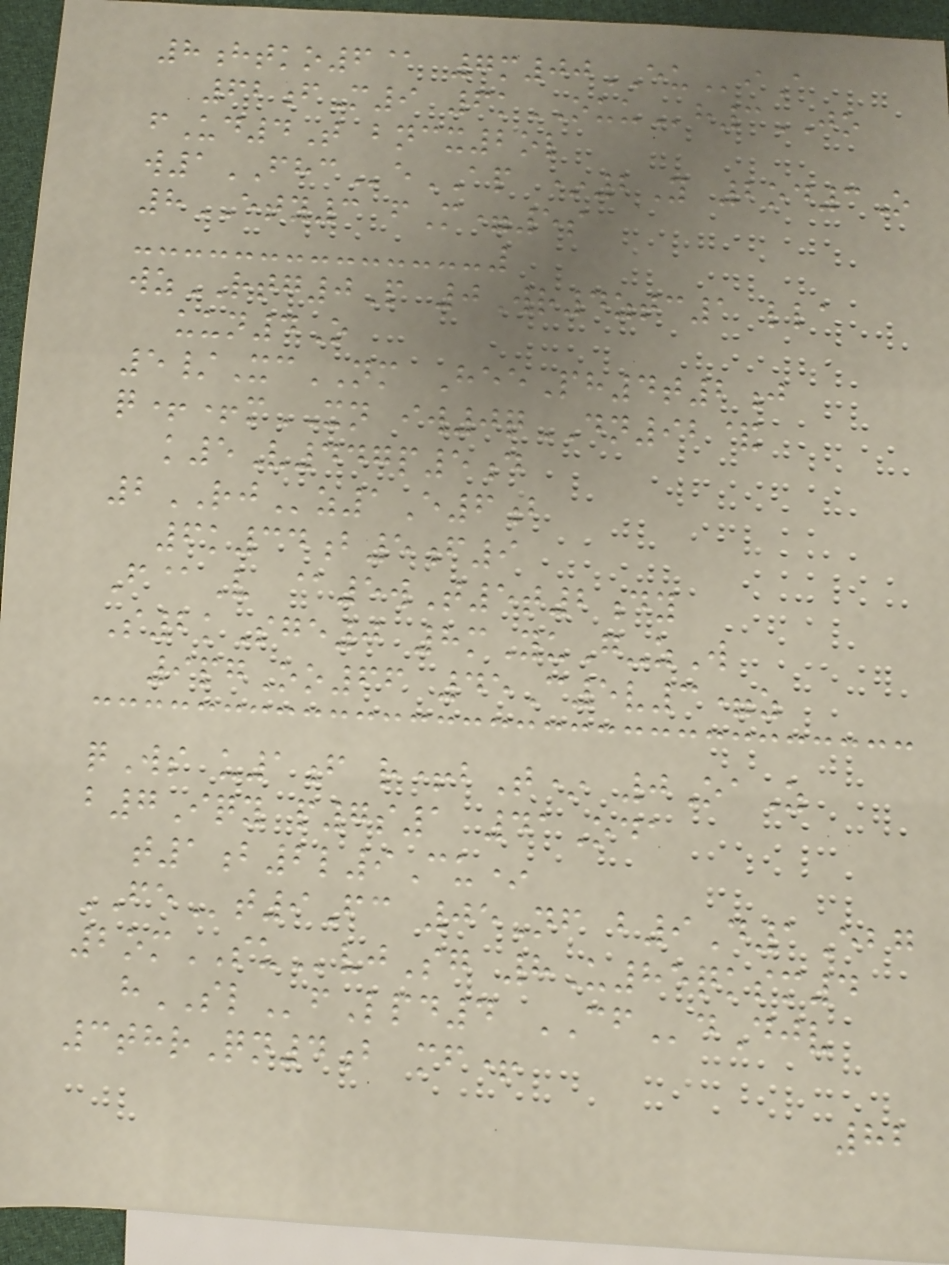8htko6@ 7m00EUiA
62fM9 6kOUUh3JO
fUd4T bncx2ol
w1FHCeAP *2Y 2od3O
8ETY3 fM=5s
wzRTG0P 0Wr4ztc1 lla
uun4O
5/XcNM HeePh4t2j
q++mXN iw0qDN92&
k5V447p5d
2RJz1E6b
6k34b5f9
F@V @5wT5t2dy
S2kSge0 8mYuG-zW
9pgOo66 45C5v3=z
qWs u1f r+bT* 0OaZ
b7Iqy p7s1 41Oda
t1b2l9Cu*
FEt9Fc 05Nf b9D1Ebg
2omSUvjSg 8U85qksm4
hSLfLpd4 CFdDjv
3thrQn4b mf+
82
